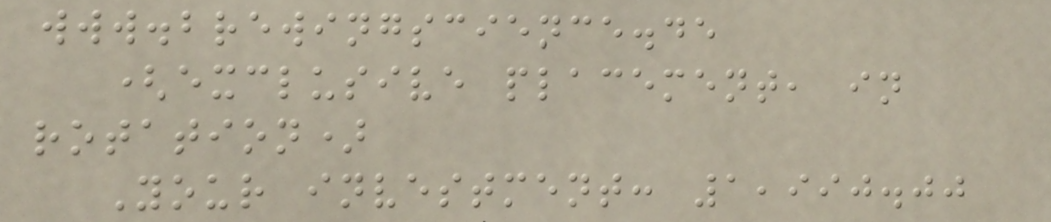www.brewingscience.de
(exclusive placement, in
rotation)
Your investment: 1,990.00
